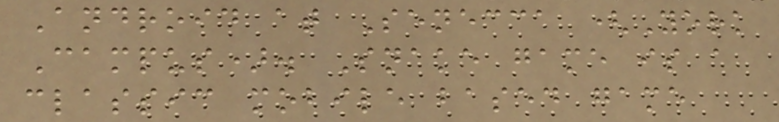Android at Senecca (York
Campus). Snake game is a
classic mobile based game
